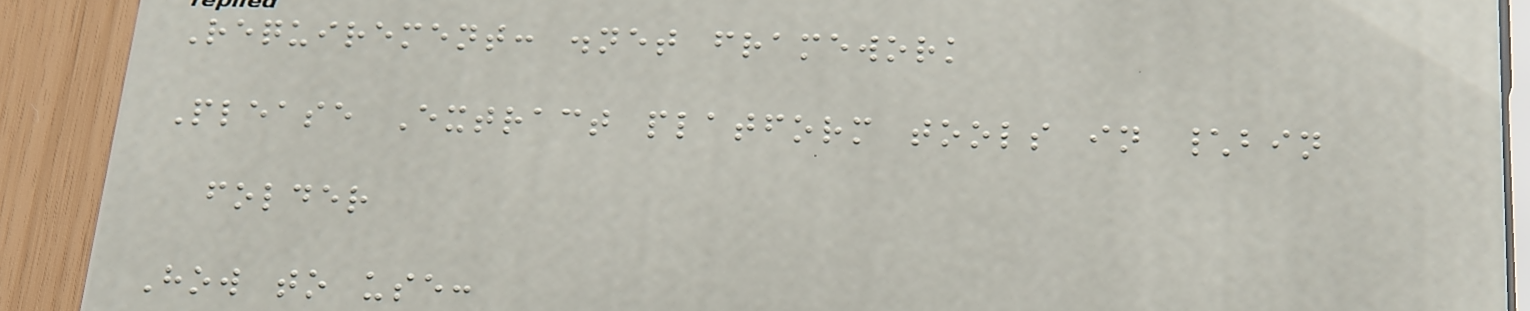Requirement: .net framework
Please Extract platform tools in \bin
folder
How to use:
